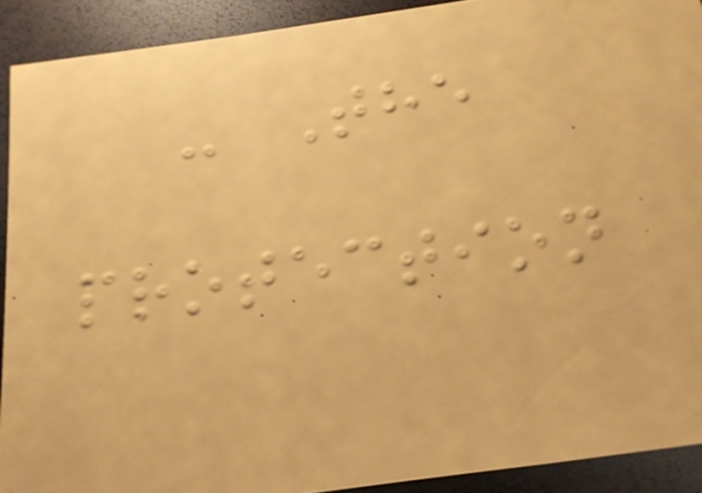- The
protection
